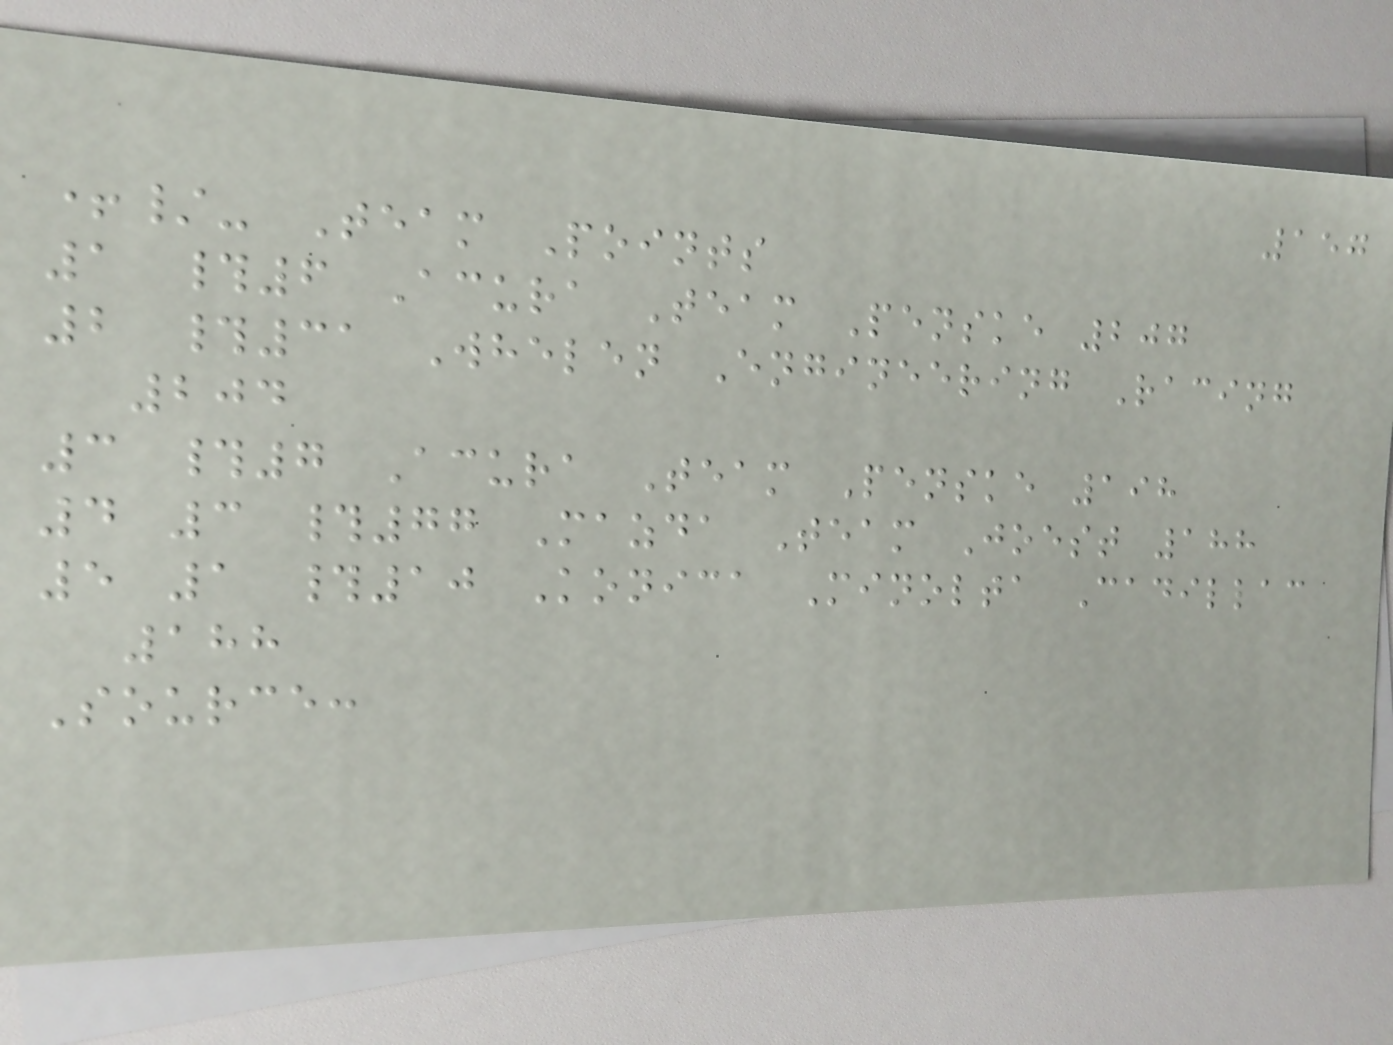157
+/- Team Points
1 #6 Acura Team Penske 207
2 #31 Whelen Engineering Racing
204
3 #7 Acura Team Penske 198
4 3 #77 Mazda Team Joest 188
5 1 #10 Konica Minolta Cadillac
188
Source:
